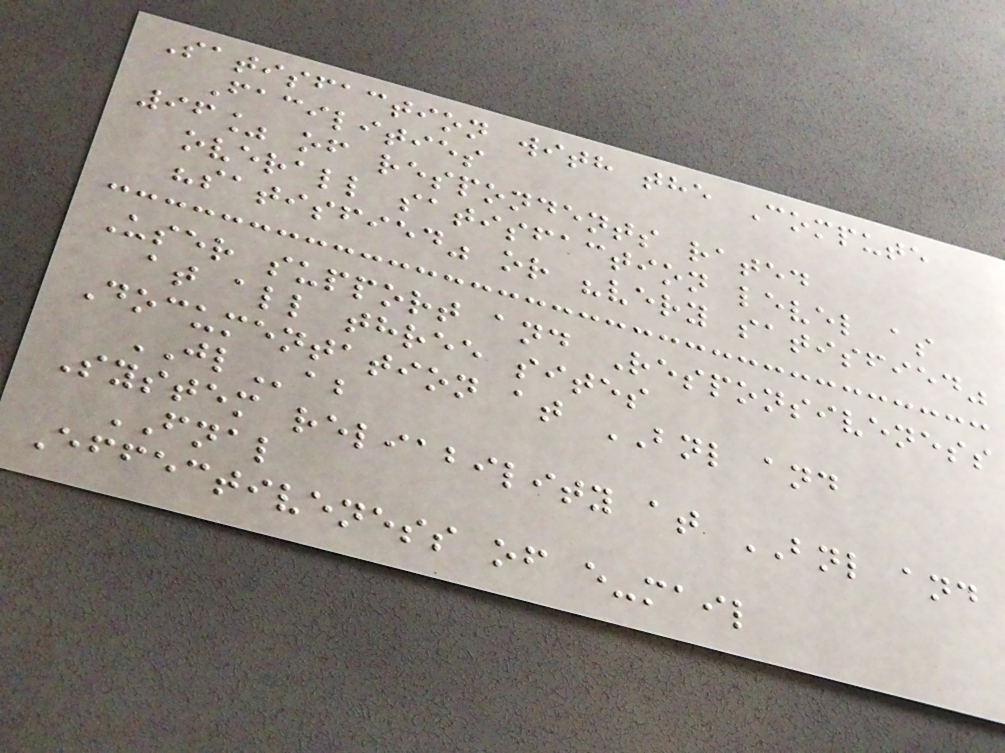Satisfaction with the Compute
Facilities
96% of respondents rated
overall satisfaction level as
"satisfied" or "very satisfied"
User support and Responsiveness
at all three sites
Documentation at BNL and
JLab
System reliability at BNL and
FNAL
Effectiveness of e-mail
